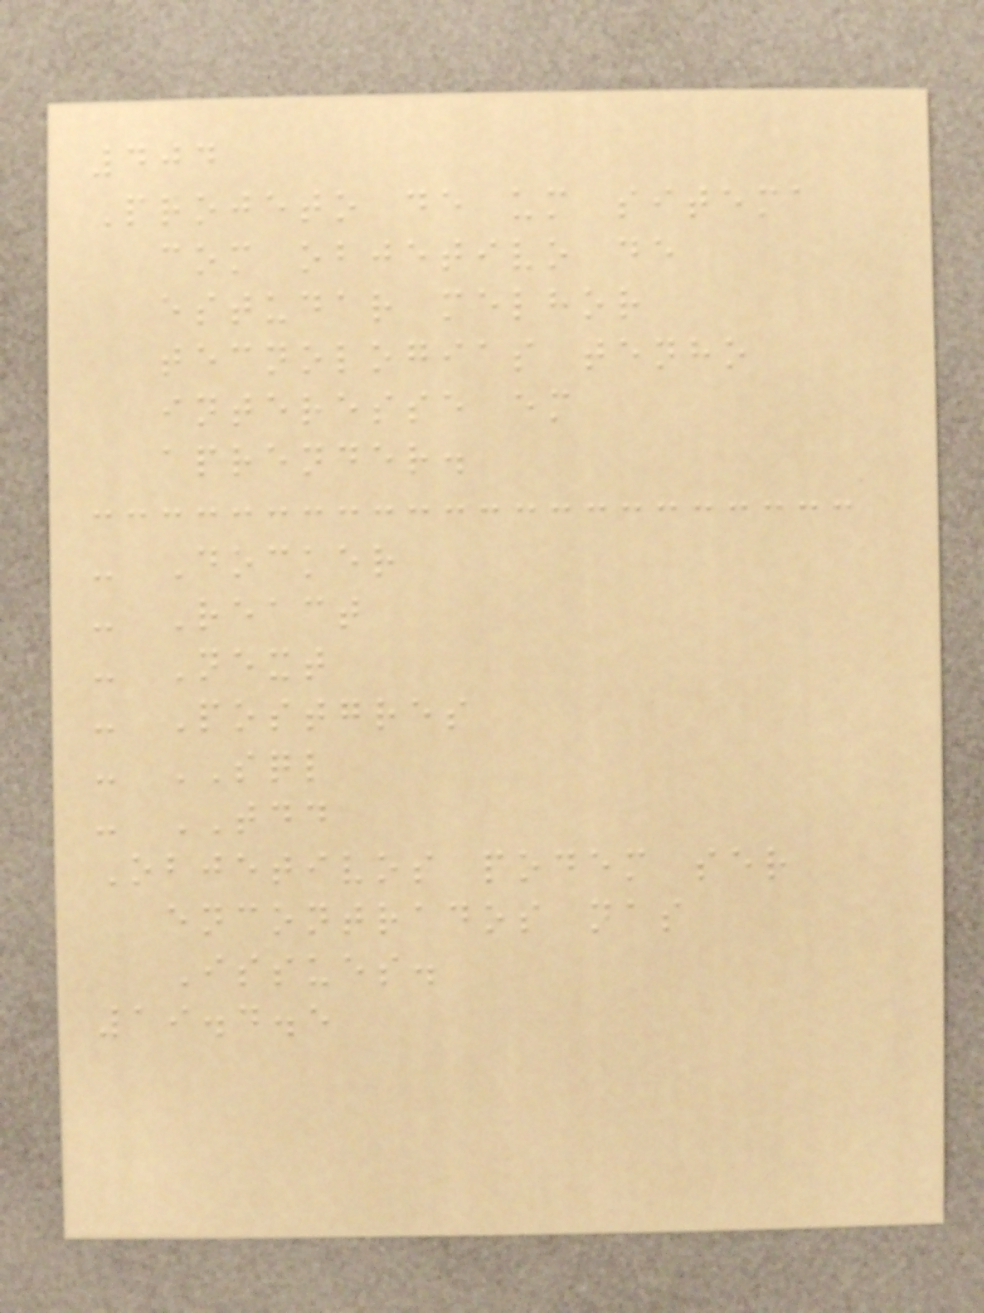404
Projeto de um sitema
com objetivo de
estudar melhor
tecnologias tenho
interesse em
aprender.
- Docker
- React
- Next
- Postgres
- SQL
- TDD
Objetivos podem ser
encontrados nas
Issues.
19.4.5
